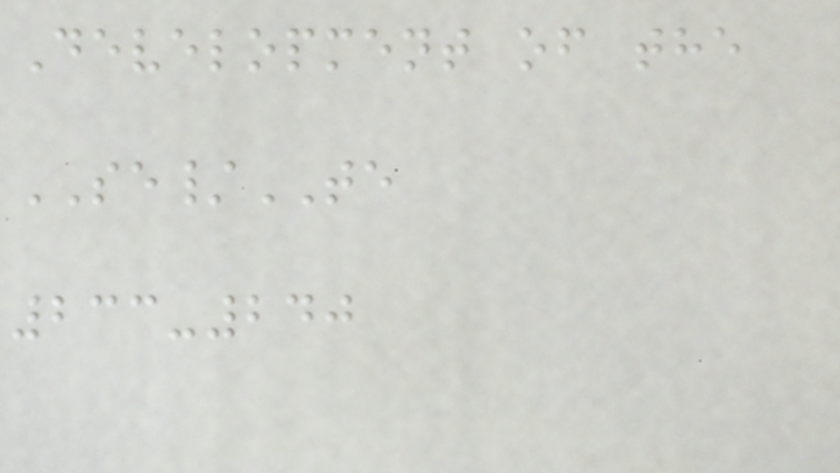Development of the
SE/TE
233-240
